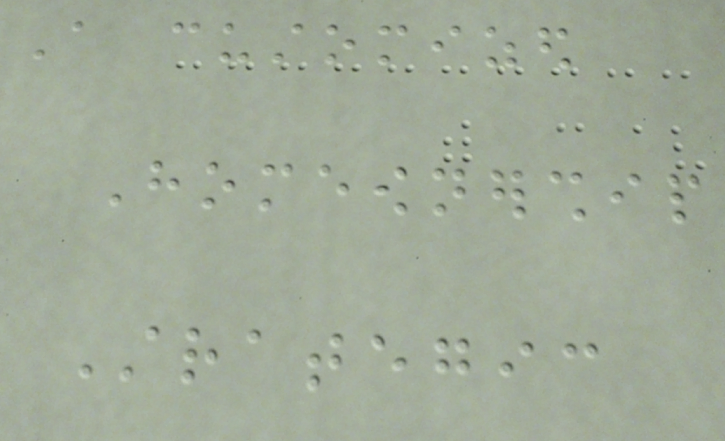A customized
Homeownership
Strategic
